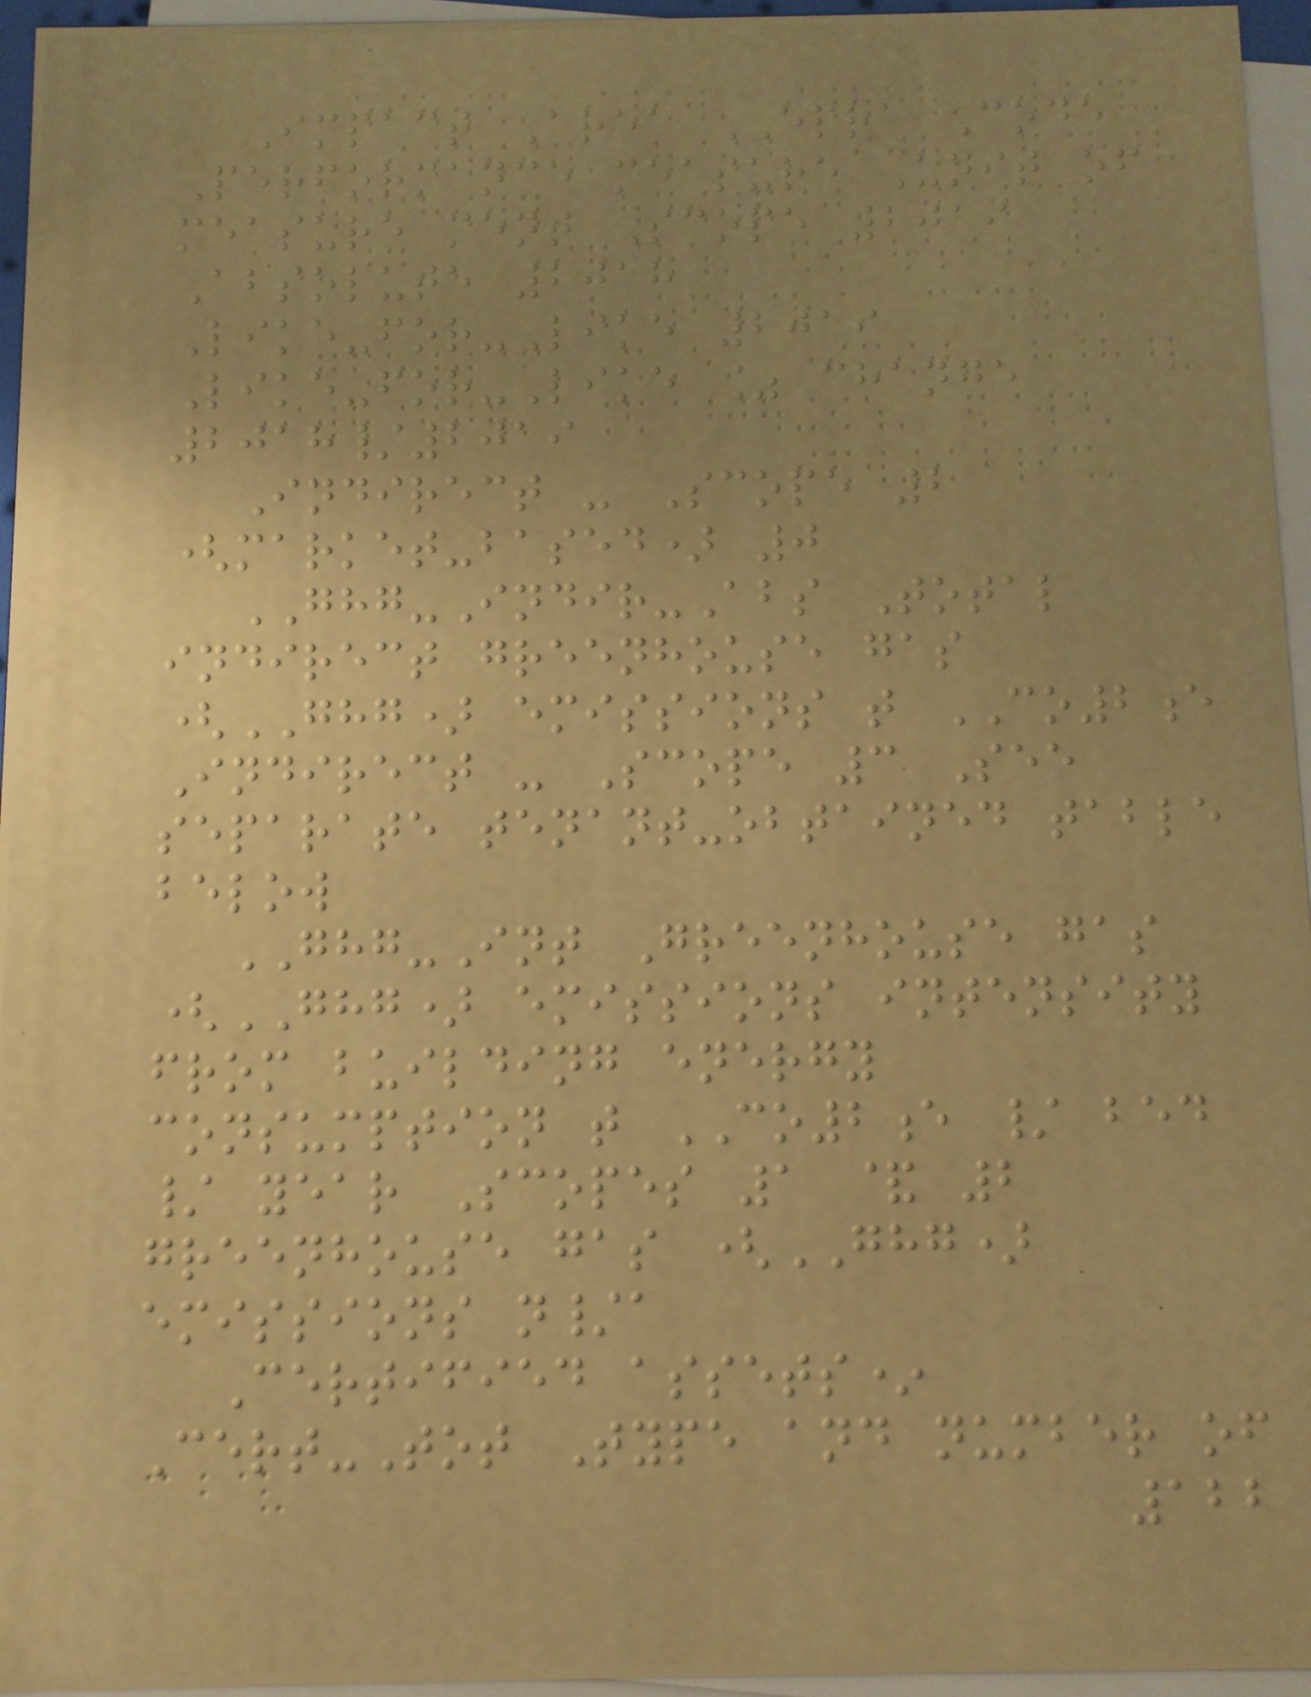Impact Area EPRA Code
Performance measure Unit of
measure ment Scope 2019
Absolute 2018
Like-for-Like 2019
Like-for-Like % change
2018/2019
Indirect - Scope 2
(market-based) 0
GHG-Indir-Abs Total
indirect greenhouse gas
(GHG) emissions t CO2e
Indirect - Scope 3 See
separate tenant-obtained table
below
GHG-Int Greenhouse gas
(GHG) emissions intensity
from building energy
consumption t CO2e / bed
/ year Scopes 1 & 2
greenhouse gas (GHG)
emissions n/a
Certified assets*
Cert-Tot Type and number of
122
